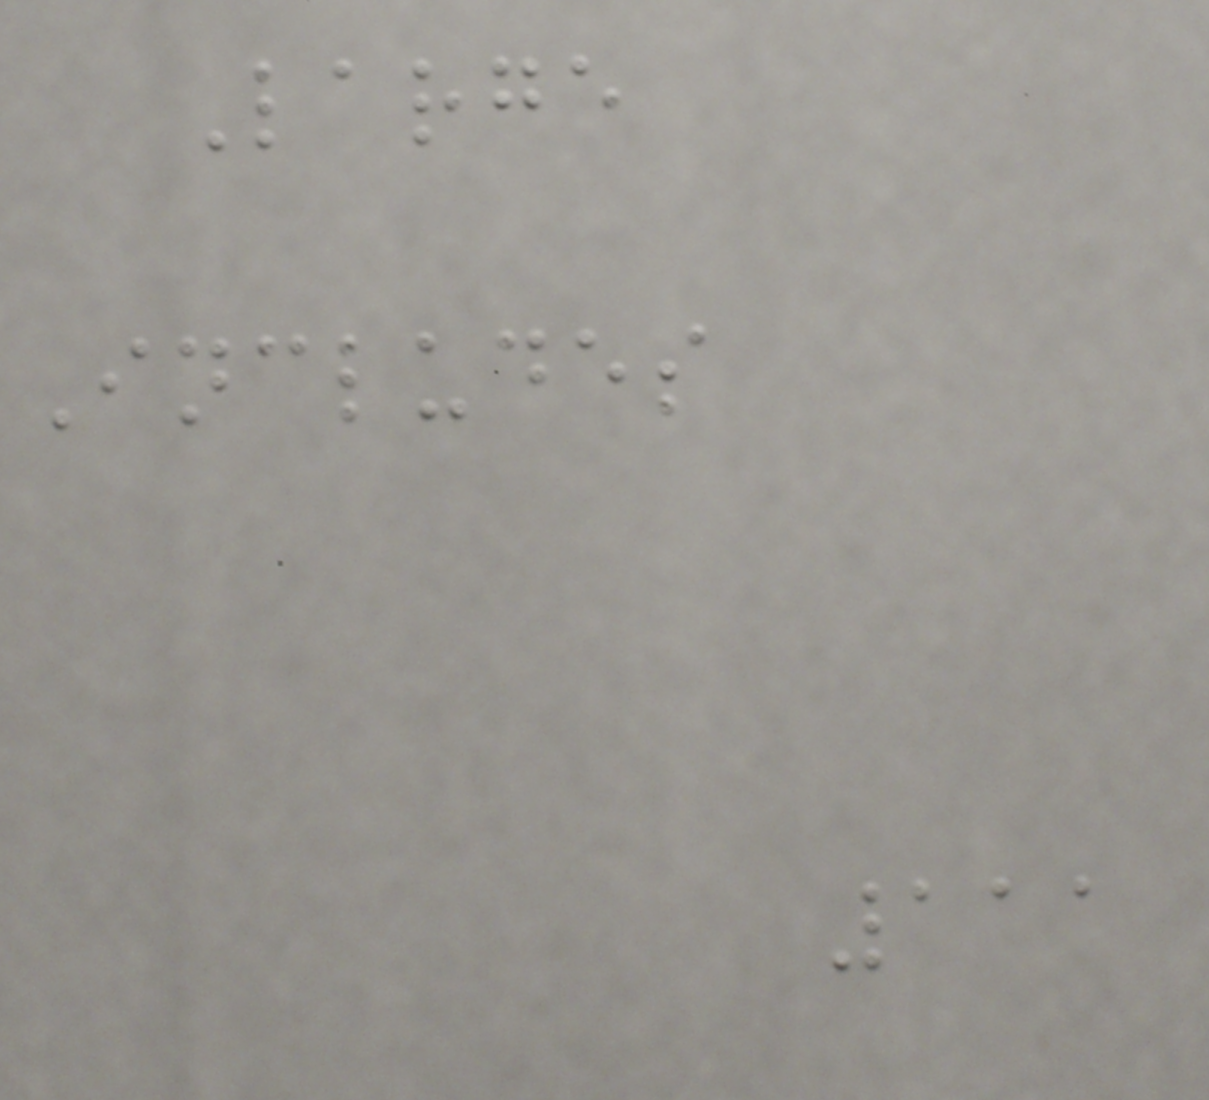Large
Includes
111
